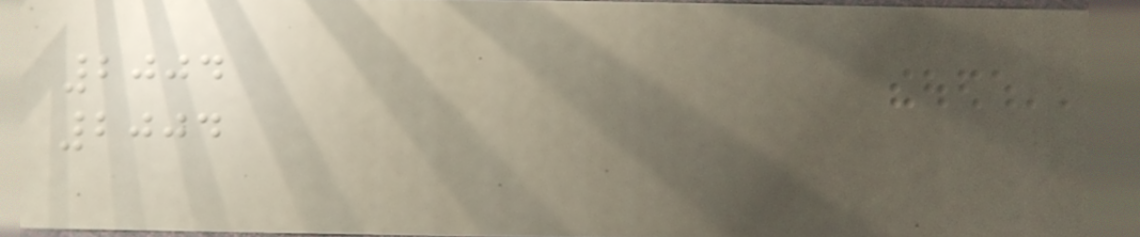2004
2004
